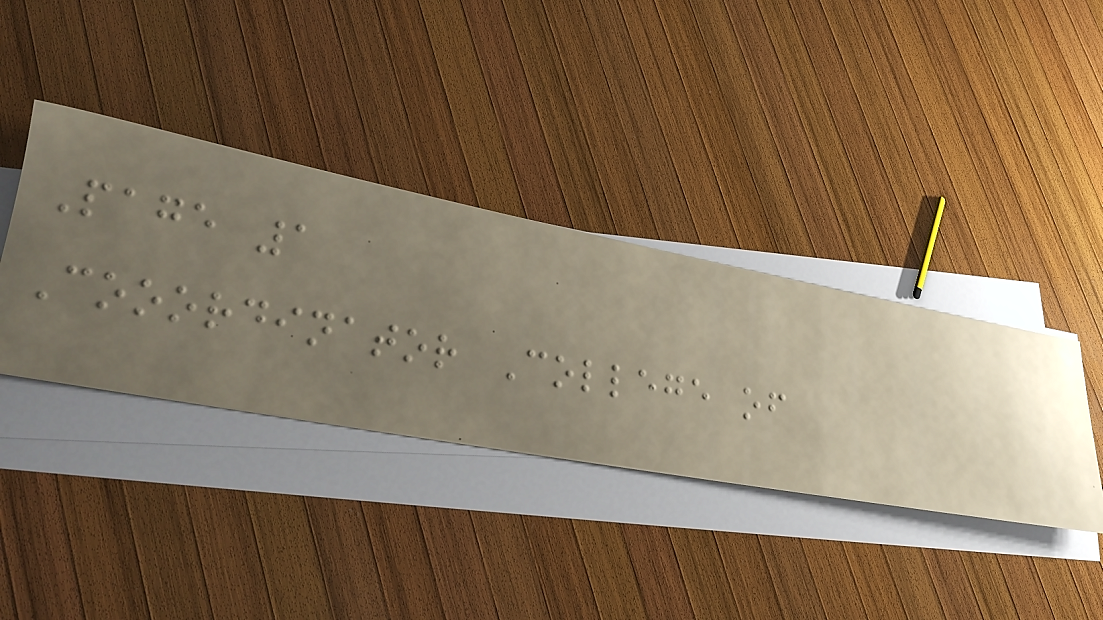Page 1
Cooordinator College of
